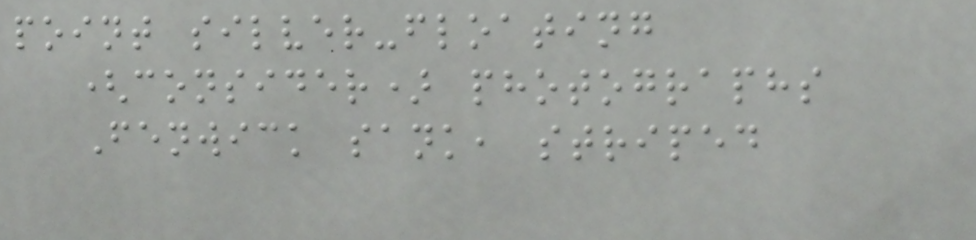point silver-floating
(consider) photographs
Fenwick sank, striped
